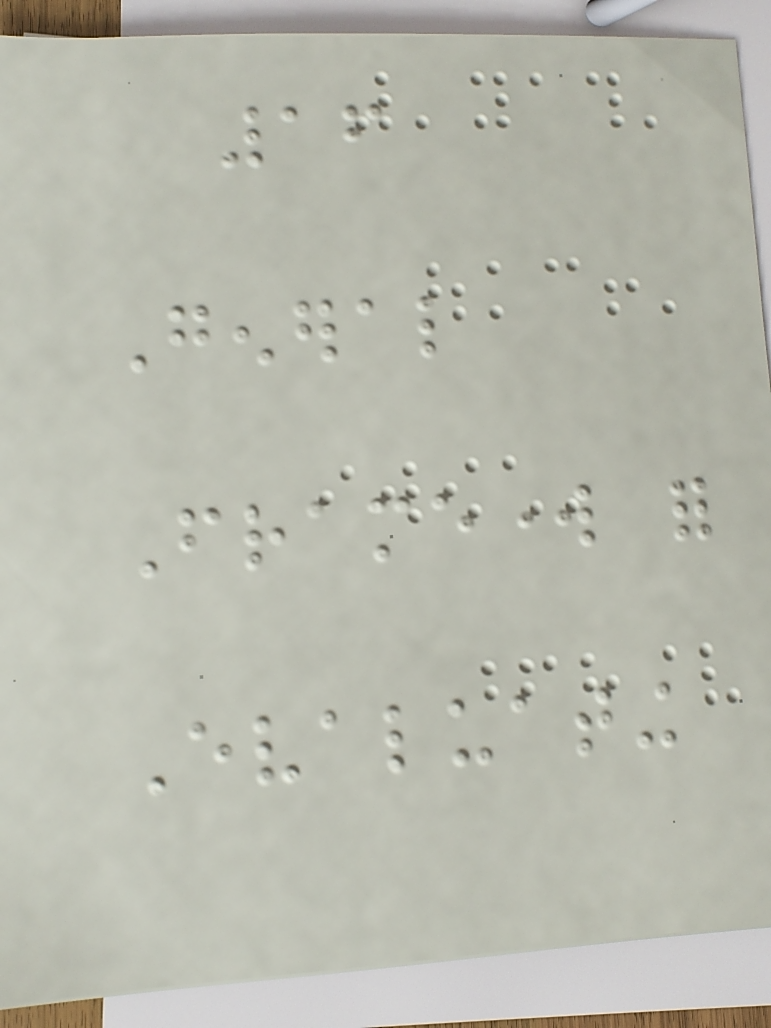16
General
Framework for
Evaluating
